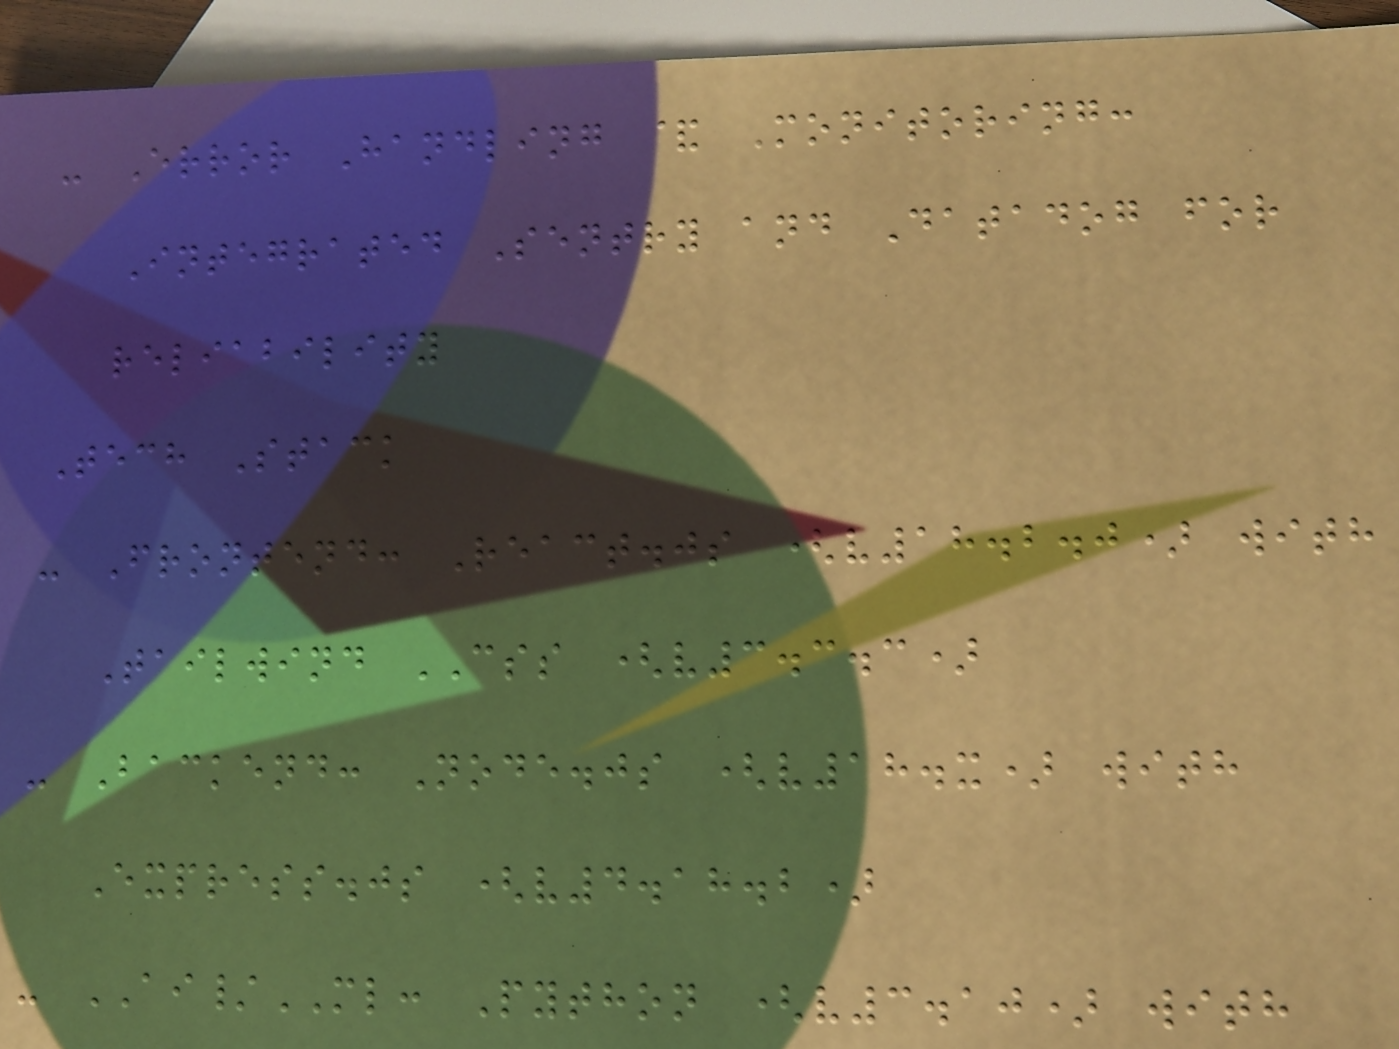- Error Handling & Monitoring:
Integrated Sentry and Datadog for
reliability
Tech Stack
- Frontend: React.js (v18.2.0) with
Tailwind CSS (v3.3.3)
- Backend: Node.js (v18.x) with
Express.js (v4.18.2)
- AI/ML: Python (v3.10) with
